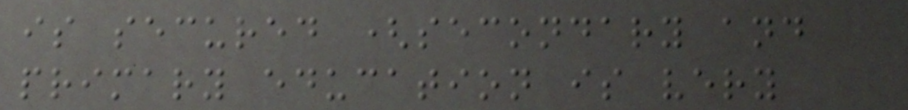is secured (secondary and
primary education is very
